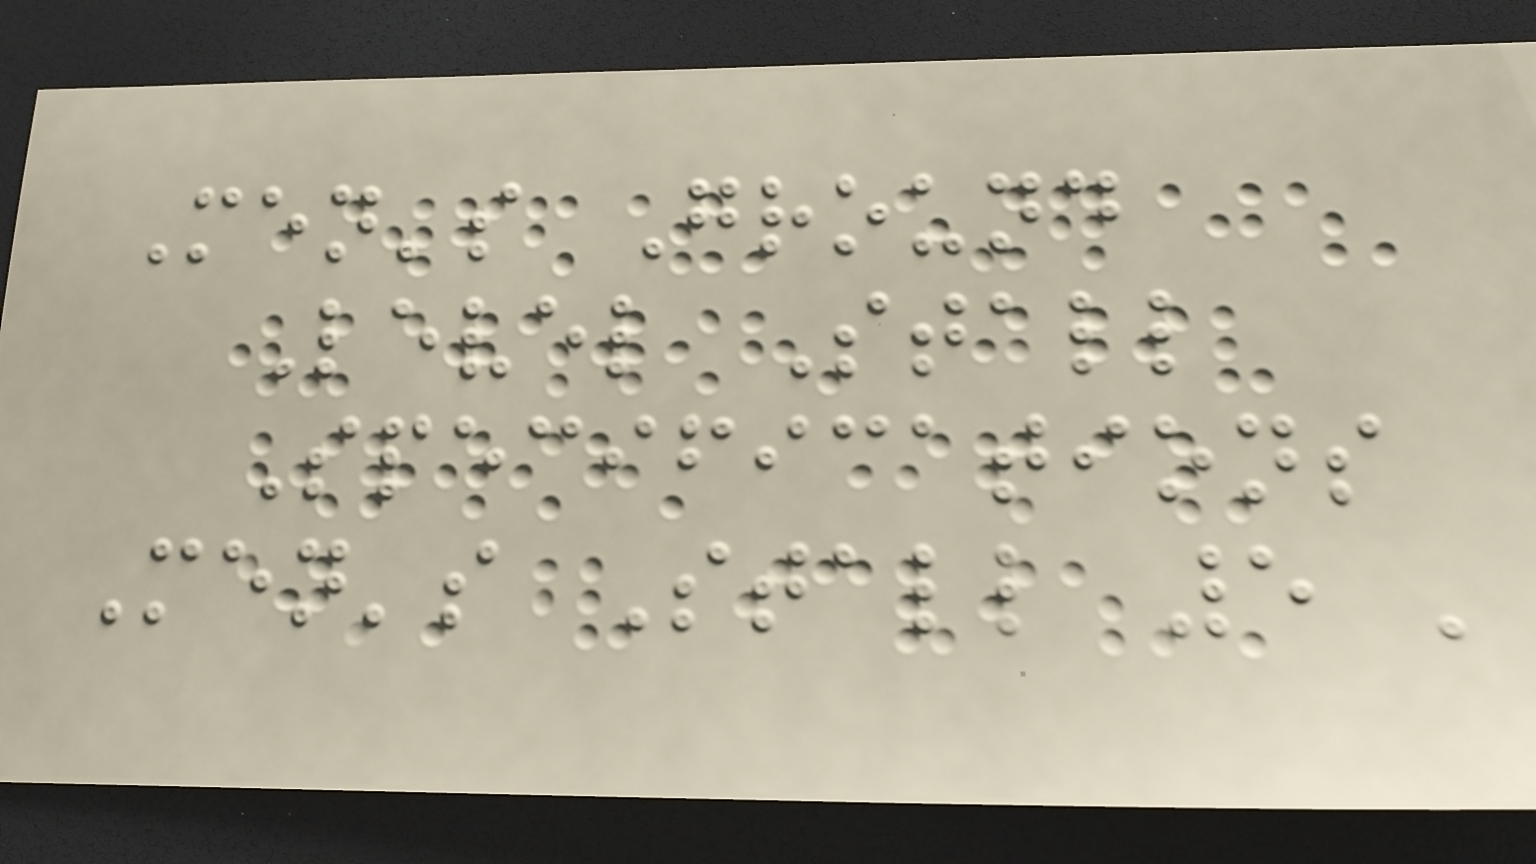Men's Ground
Level Stall
Specifications
Men's Stall 5 '
